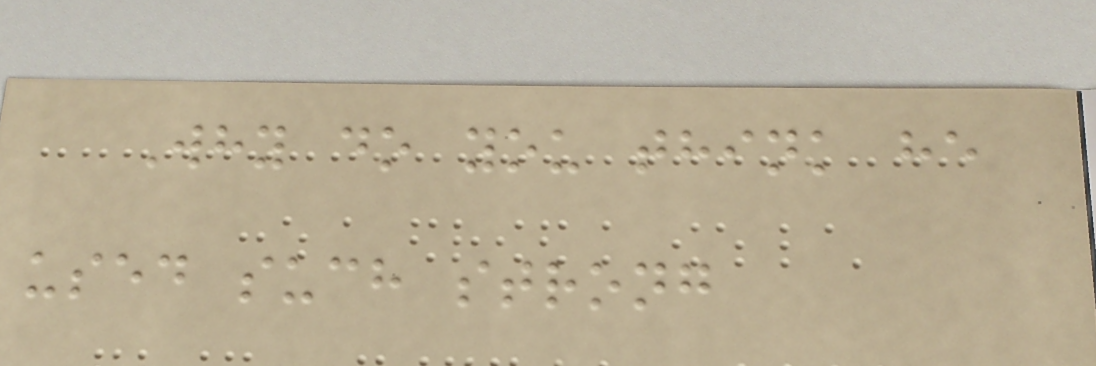Why do you think he
used such strong
